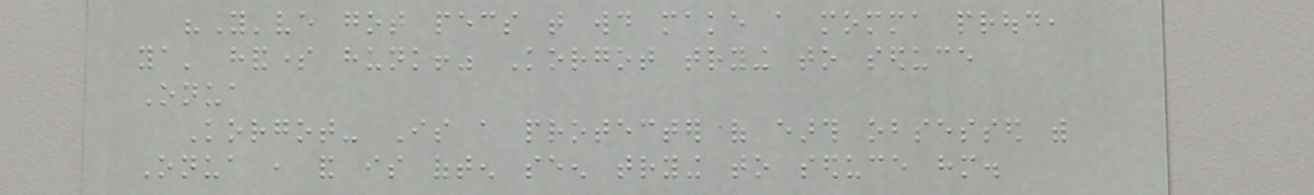"You've got pecs that would make a momma proud,
ya' handsome hunk!" Korgot trying to seduce
Onua
Korgot- Is a protecter of earth obsessed with
Onua , and is often seen trying to seduce him.
